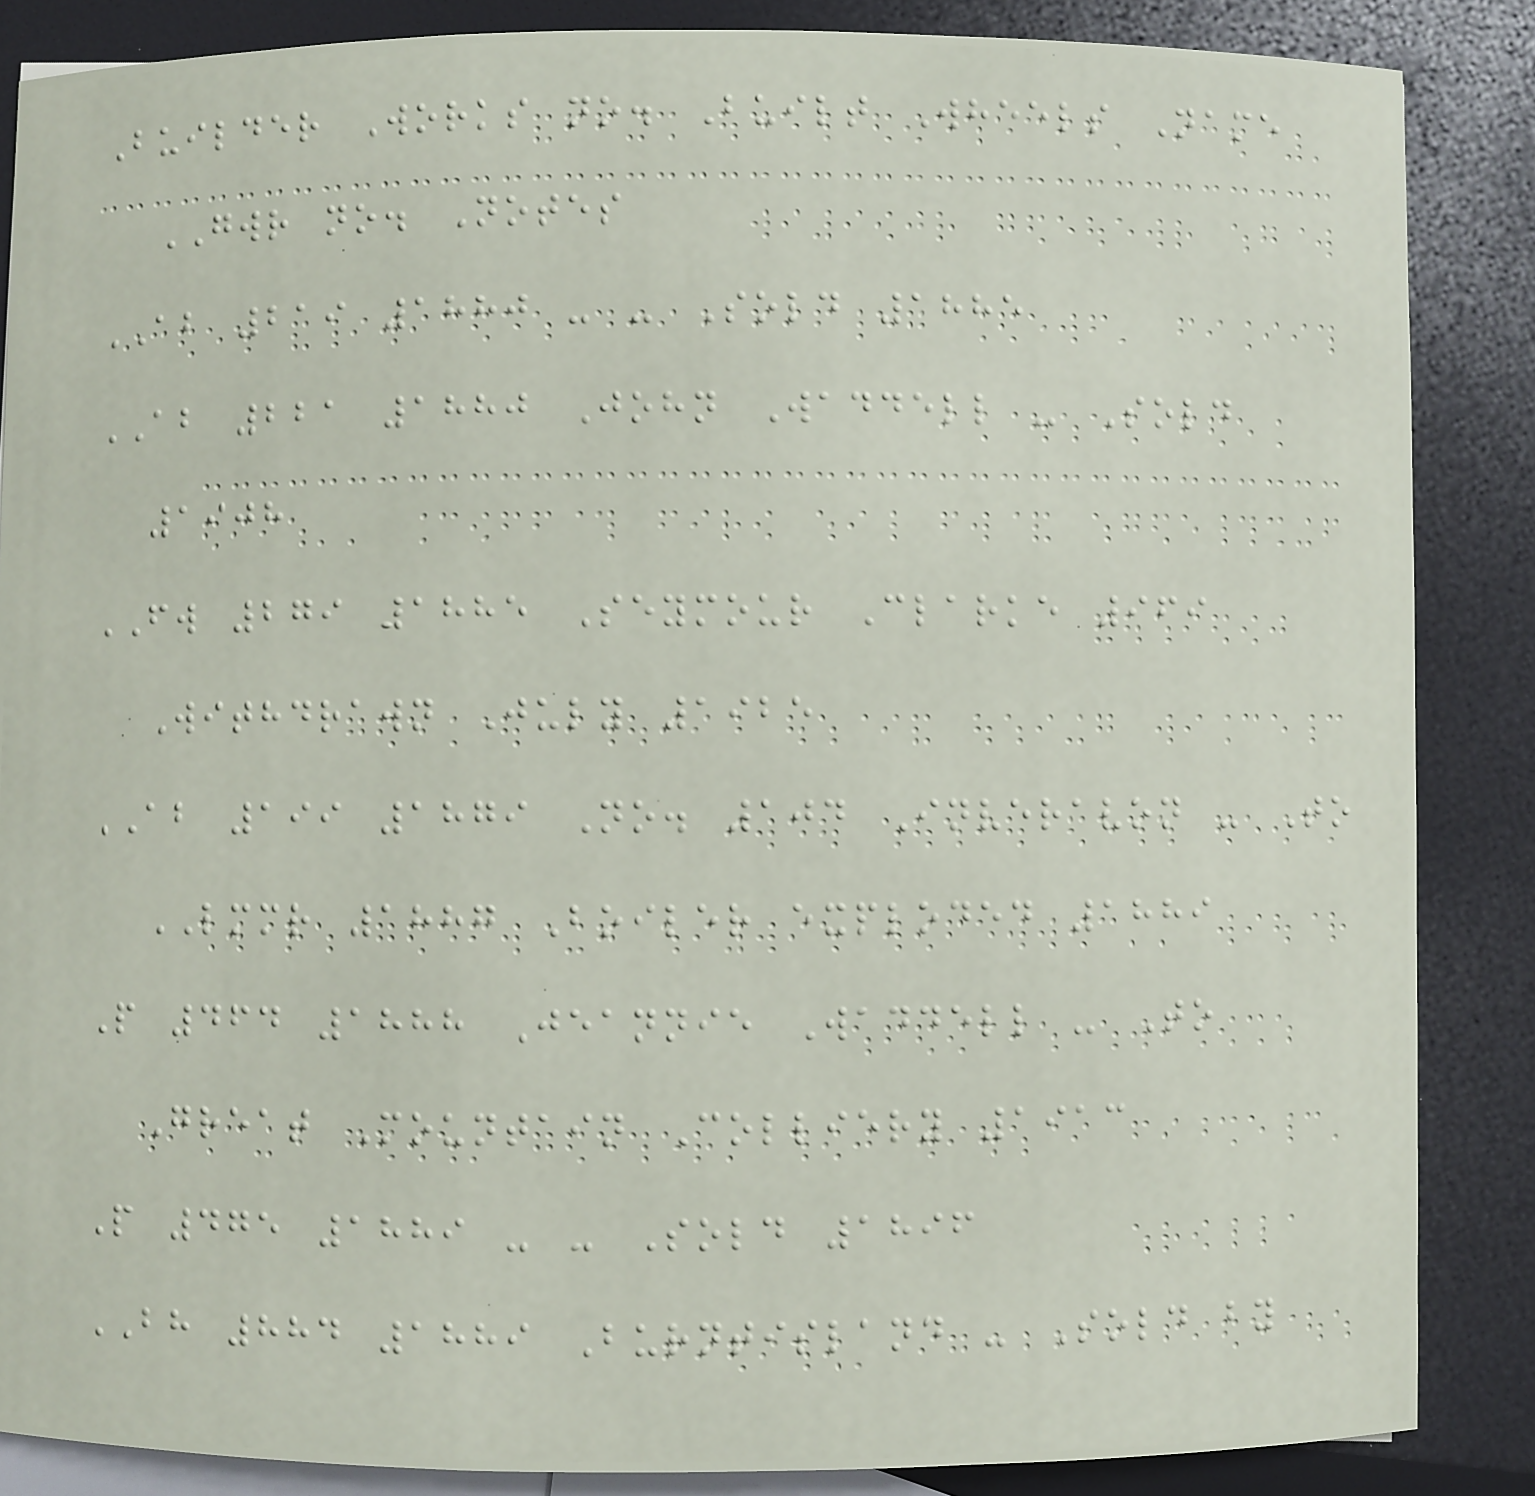Builder Works no. Built Wheels Name
GWR no. Notes
AB 219 1880 - - Sold 1885
AB 221 1880 John Waddell - Sold
1908
FW 279 1885 Seymour Clarke 969
Withdrawn July 1925
AB 199 1879 No. 104 Inveravon - To
LMMR 1887 Boiler exploded 1889
P 464 1888 Jeannie Waddell - To
Great Mountain Colliery 1913
P 475 1889 - - Sold 1896
BH 884 1889 Burntisland - Sold by
